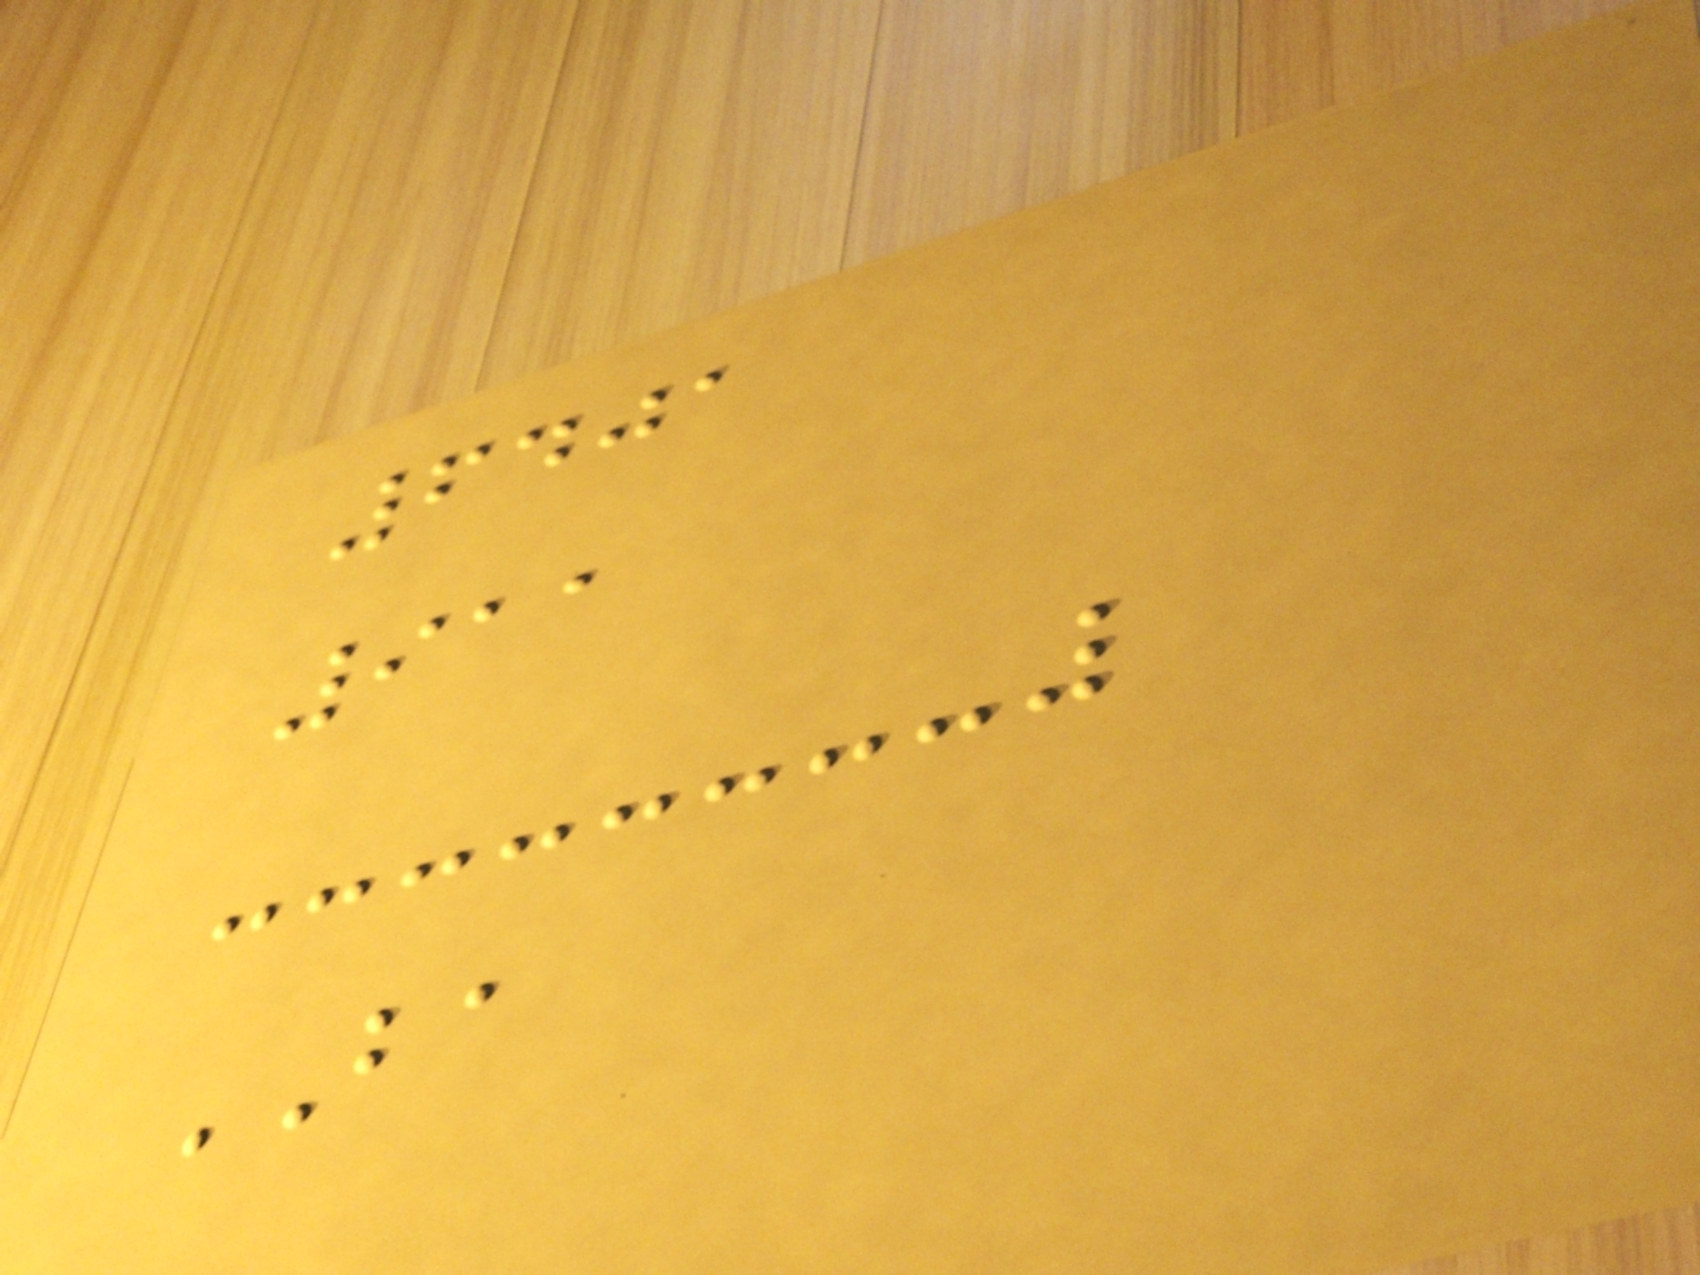6401
911
BA
